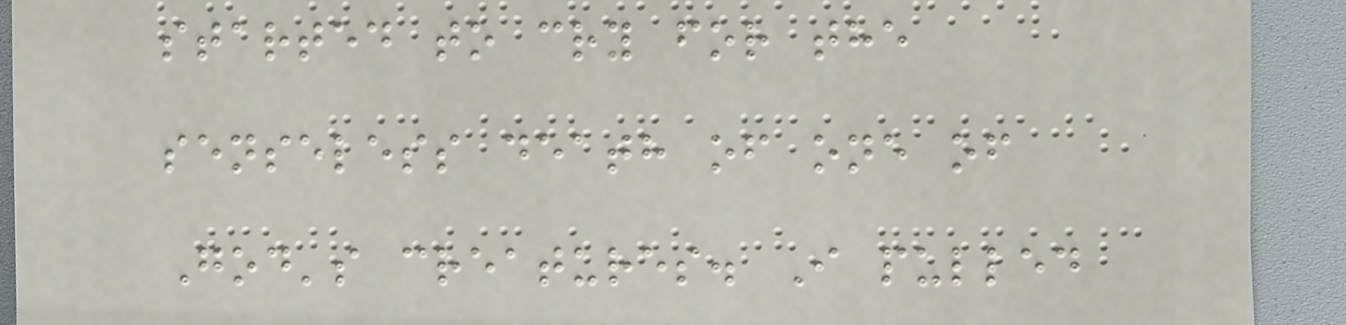started to cry for the
senseless death of one of
God's creatures. I pulled
